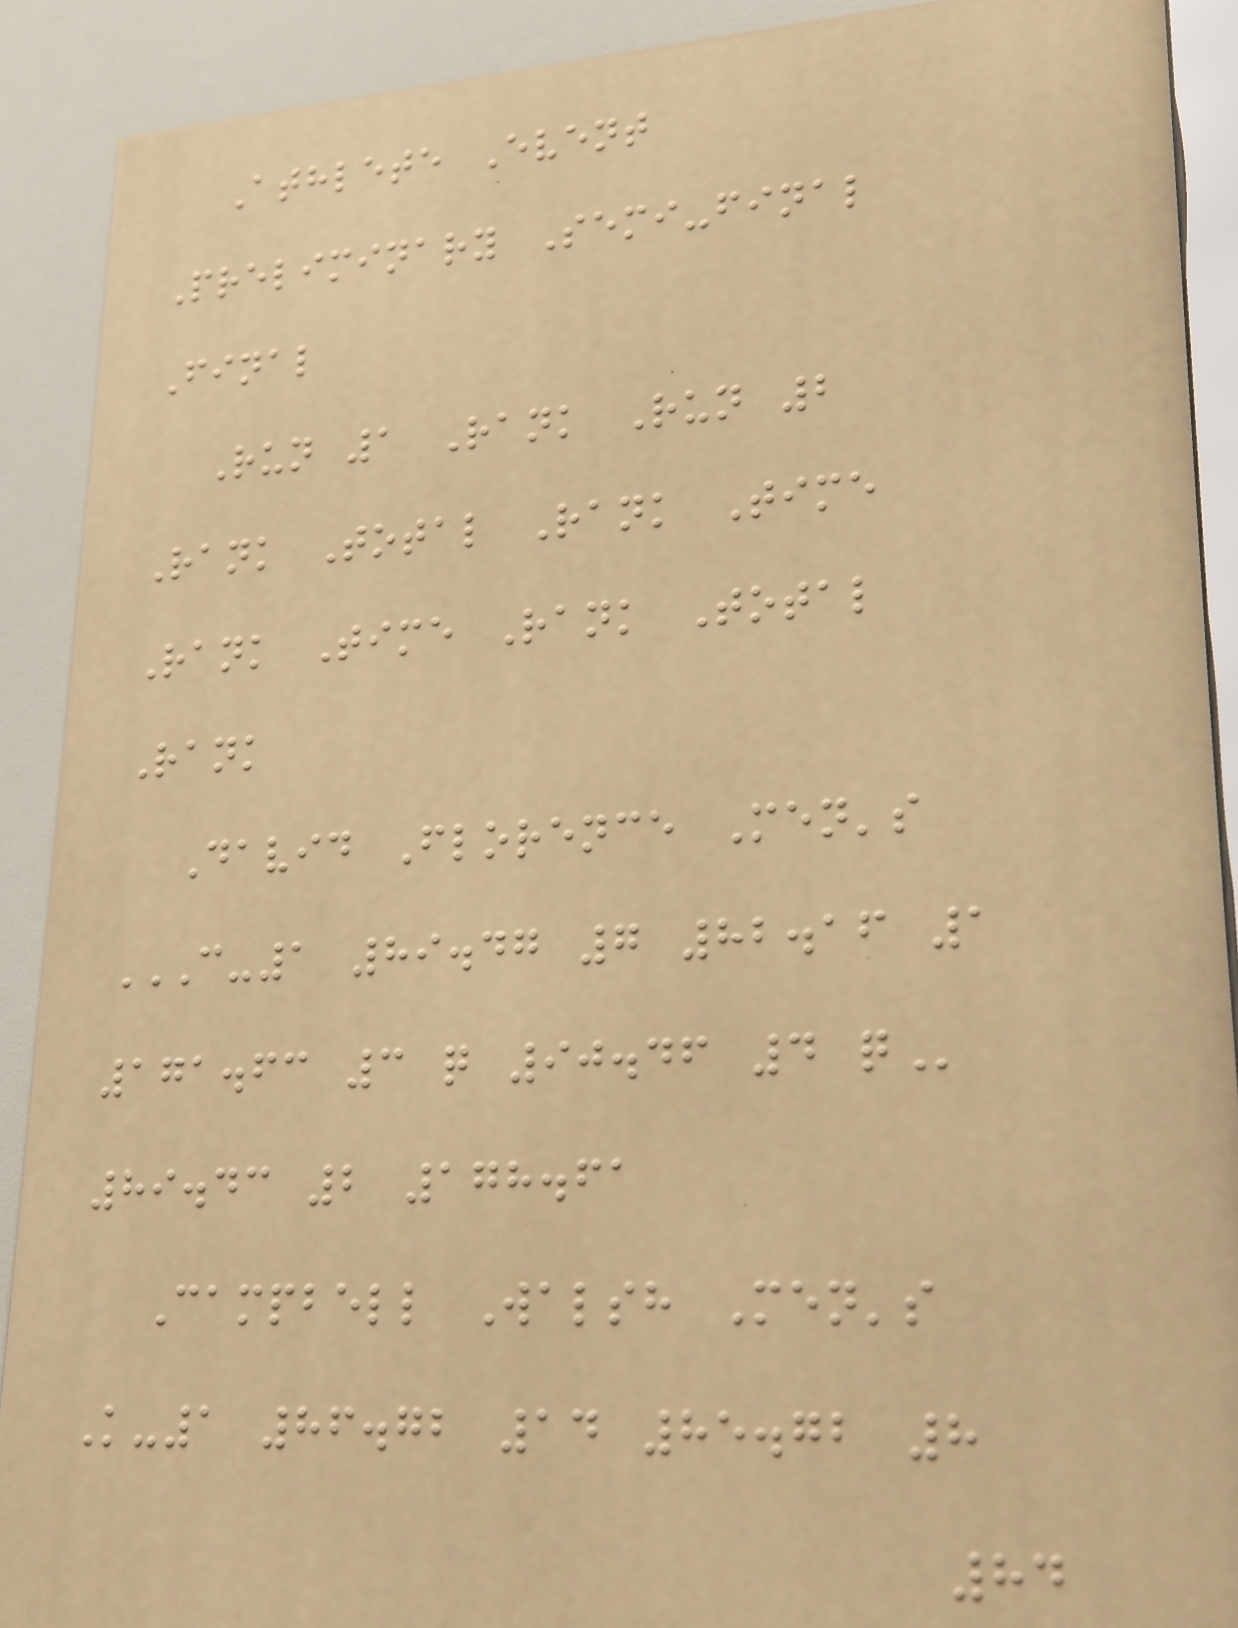Athlete Event
Preliminary Semi-final
Final
Run 1 Rank Run 2
Rank Total Rank Time
Rank Time Rank Total
Rank
David Florence Men's
C-1 89.47 7 82.16 1
171.63 3 Q 90.46 4 Q
89.43 2 178.61
Campbell Walsh Men's
K-1 86.72 14 85.72 8
84
